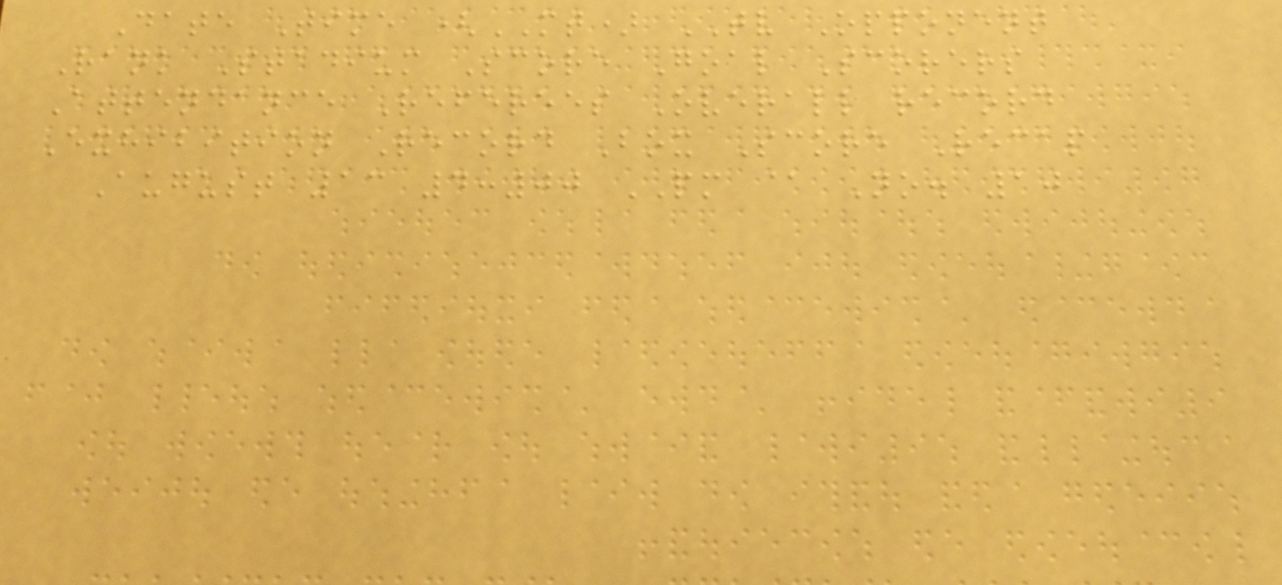Date Time (MT) TV Opponent
Rank Stadium Score Goal Scorers
Attendance Referees Overall record
Exhibition Record Box Score Recap
August 13 4:00 PM @ No. 10
